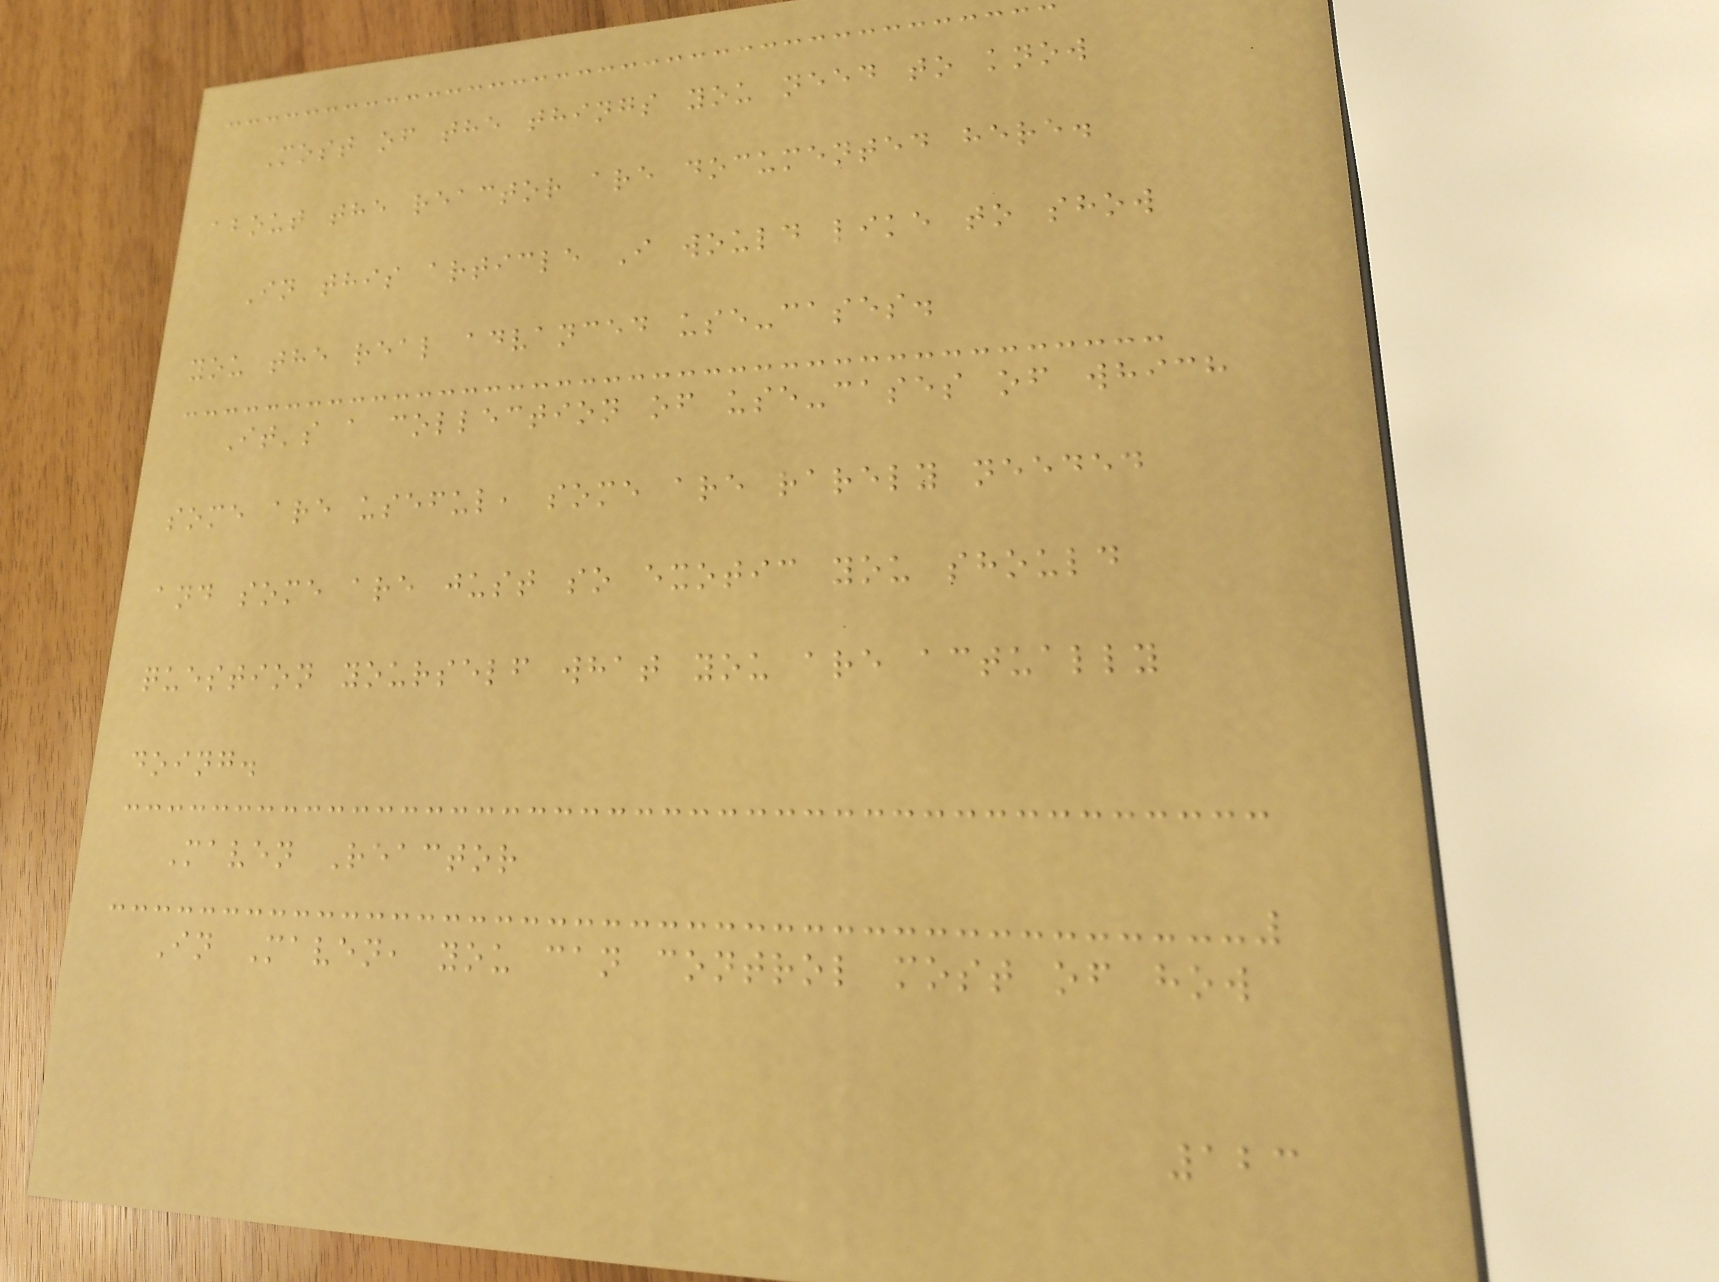Most of the things you need to know
about the reactor are documented here.
In this article I would like to show
you the real advanced use-cases.
It's a collection of use-cases of which
some are useful, some are rarely needed
and some are just so exotic you should
question yourself what you are actually
doing.
Maven Reactor
In Maven, you can control most of how
123
